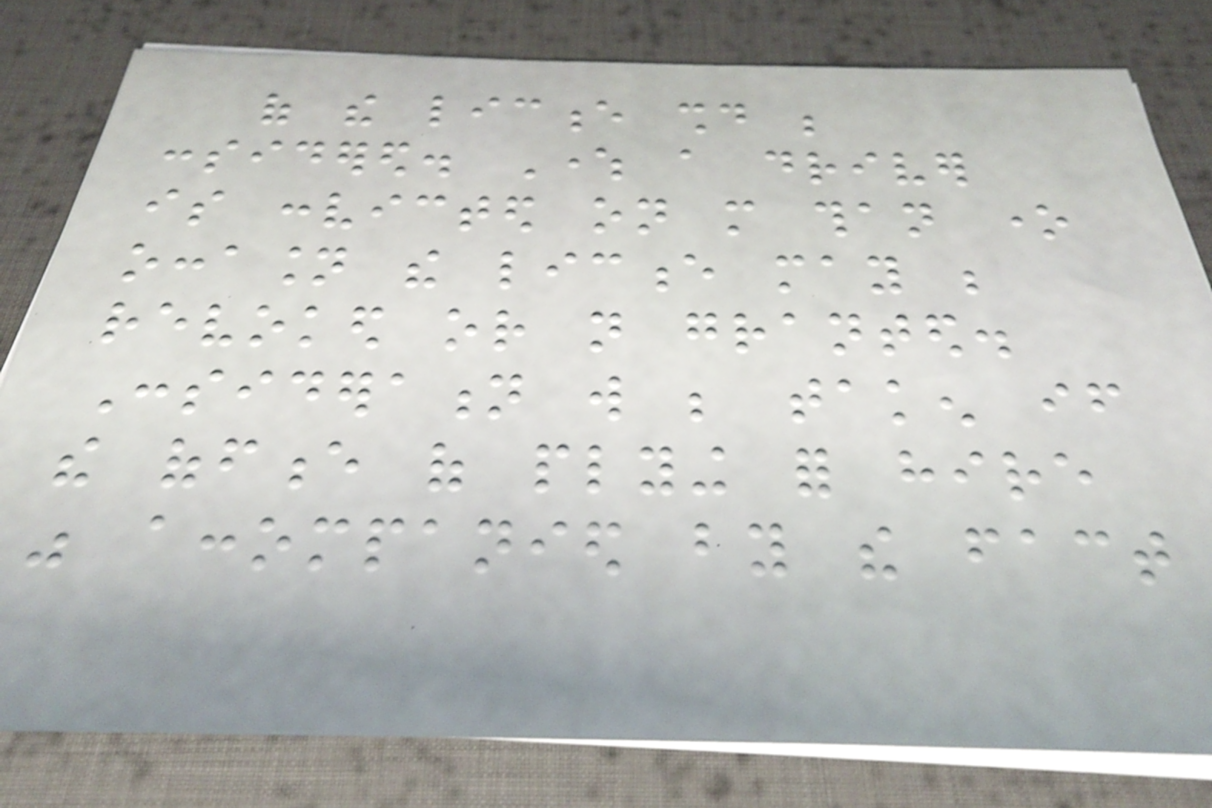of the licence should be
considered. Where a driver
is convicted on more than one
occasion the licence may be
revoked or not granted.
Consideration will be taken if
the offence of plying for hire
was accompanied by the fact
